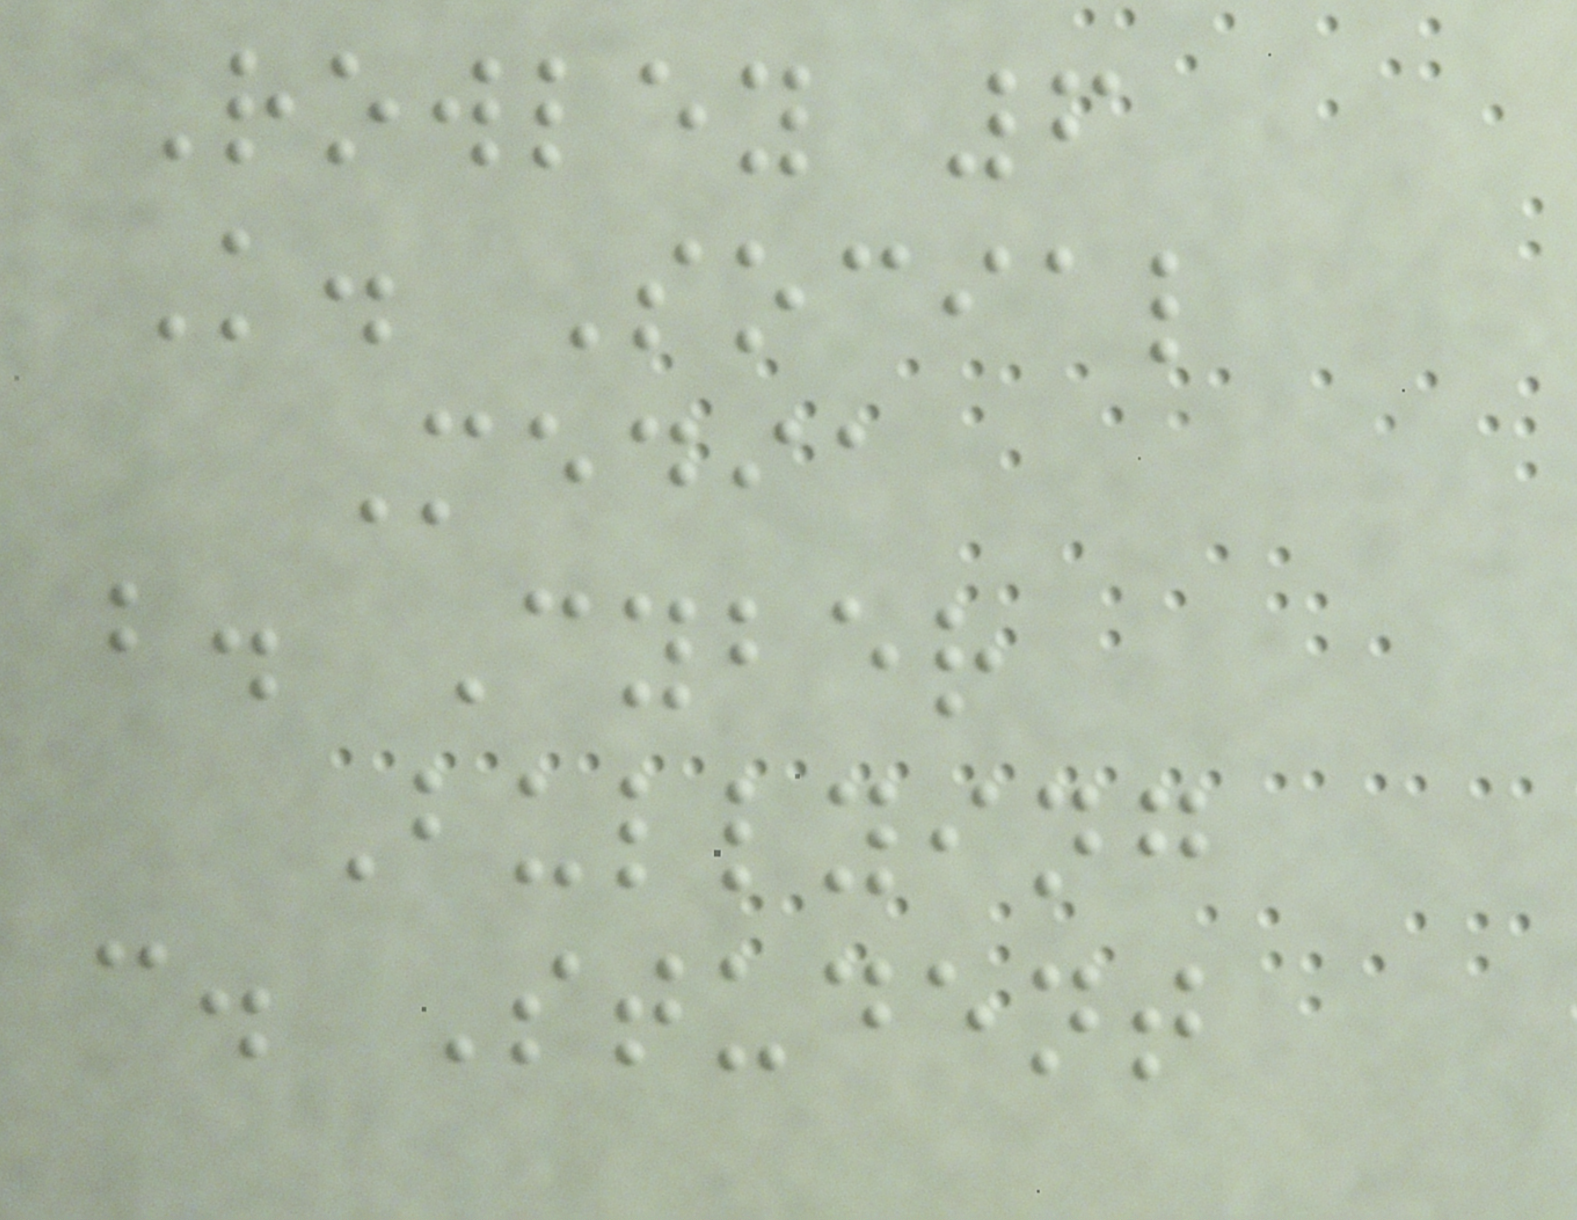Rowley 6
K. Social
Media
b. Cyber
Bullying
c. Student
